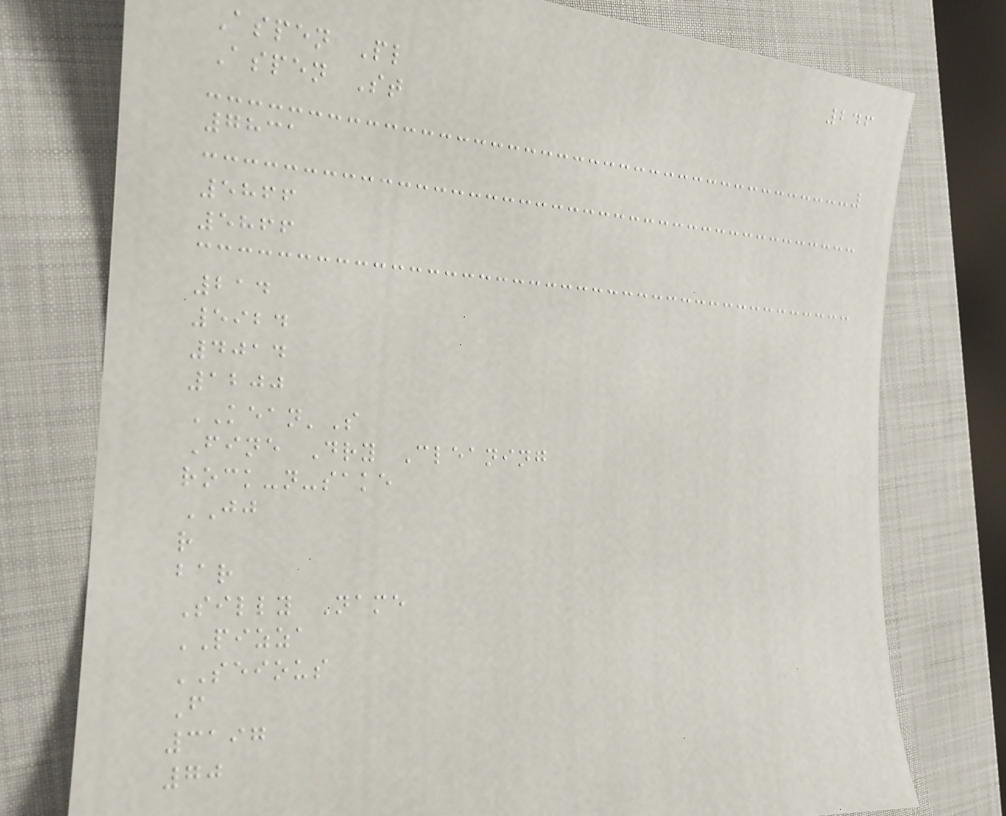246
Aspen Pl
Aspen St
7831
5866
5866
214
5924
4014
1200
KEAN'S
Fine Dry Cleaning
rock-n-sake
JJ
r
bar
Silly Name
PIZZA
SEIOUS
F
3197
70
